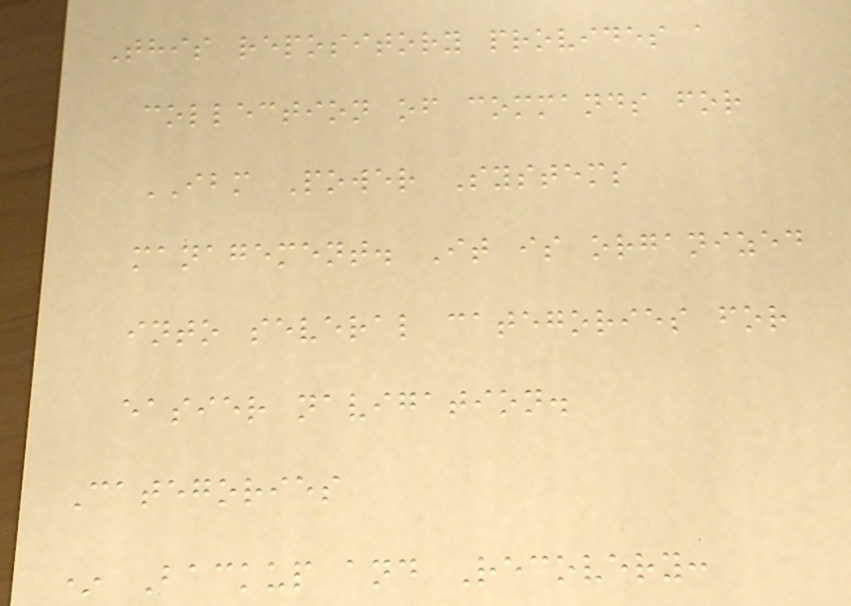This repository provides a
collection of commands for
IBM Power Systems
management. It is organized
into several categories for
easier navigation.
Categories
* Backup and Recovery:
